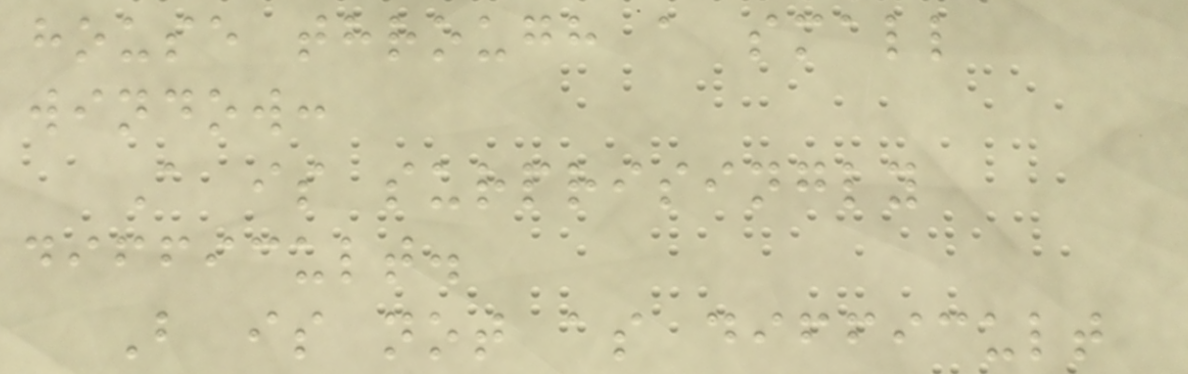house through a small
window:
A is surprisingly
difficult.
B is not as difficult
